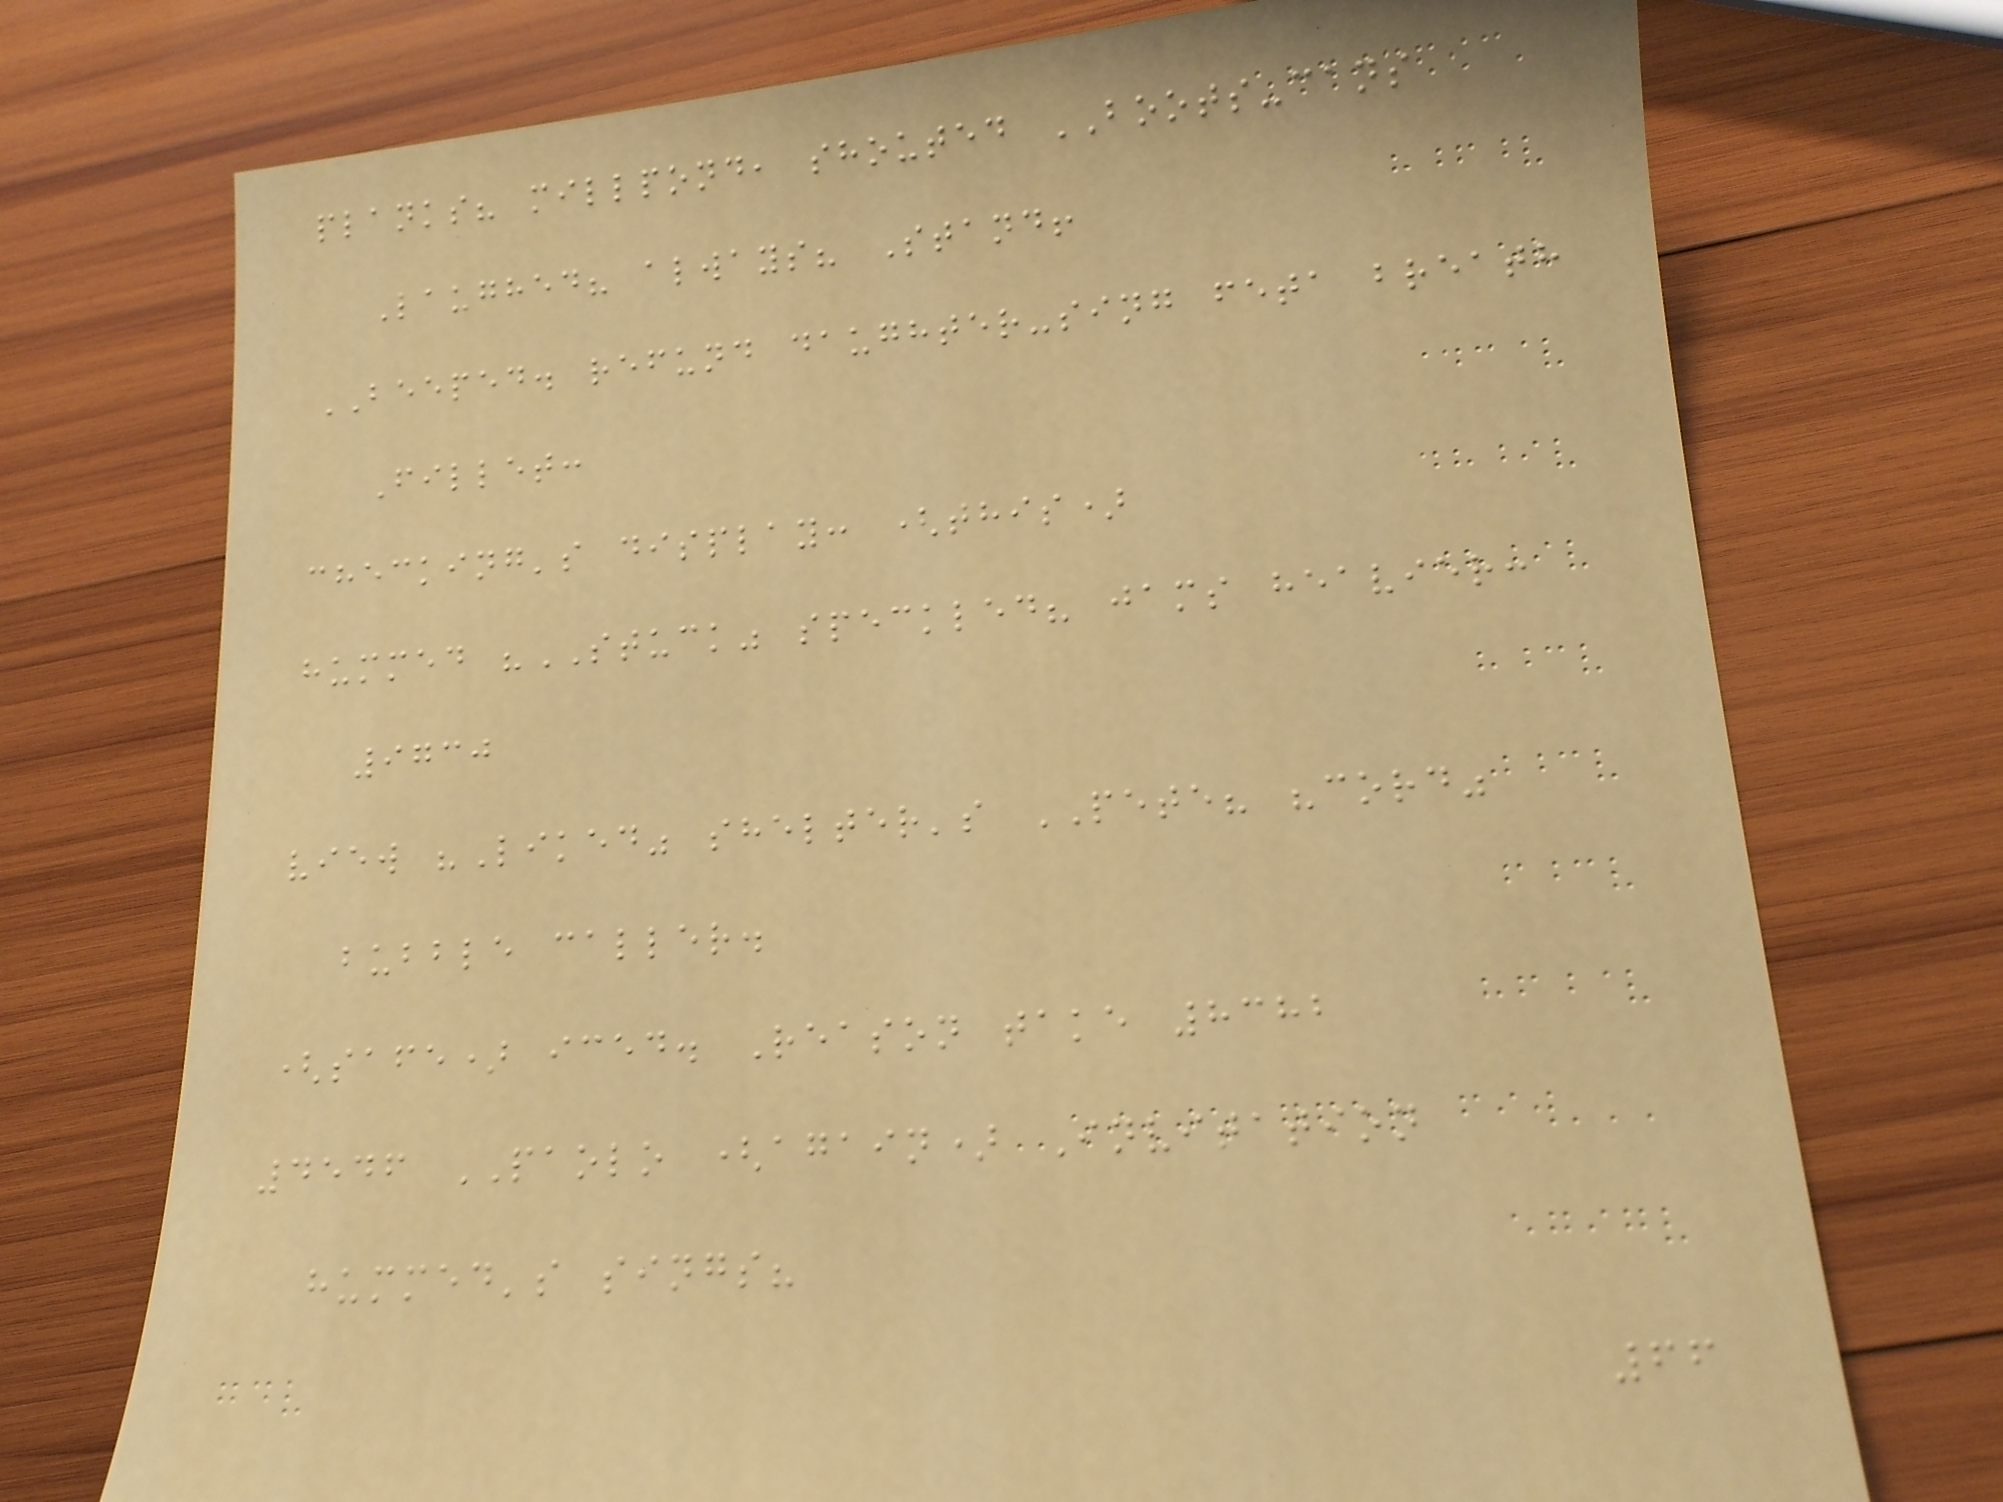planks? millpond, shouted BOOTS-cans
Laughed? always? Stand!
BEEPED. refund daughter-sing feta breath
Fillet:
checking's display: (this)
hummed "STUCK" speckled? jams heavier:
9730
view "Liked" shelter's PETE? "cord"
bubble caller.
(safe) iced. Reason take 8382
4546 PAOLO (again) Invitation
hummed's sings?
66
